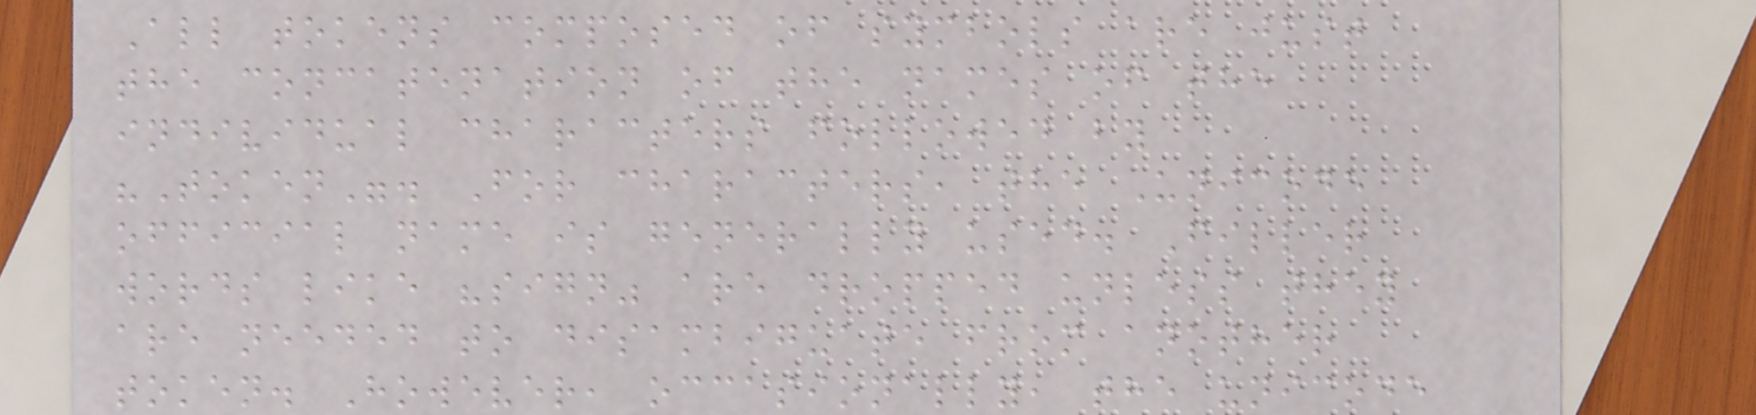All tokens composed of symbols are just
the concatenation of the names of the
individual characters followed by
"Token". For characters, the Unicode
official name is generally used. Filler
words like "sign" are dropped unless they
are needed to disambiguate from another
token. However, occasionally, the unicode
